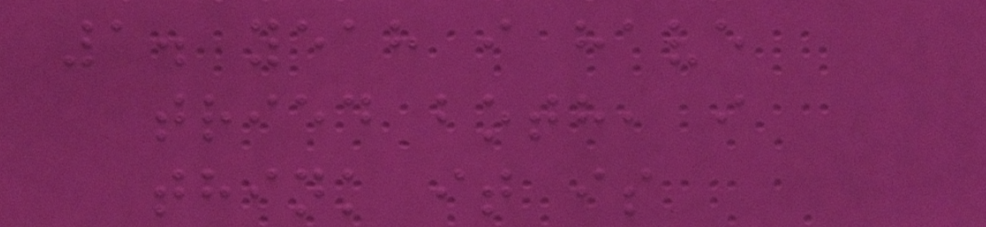1. yeah i have
tried both, i
think it is
